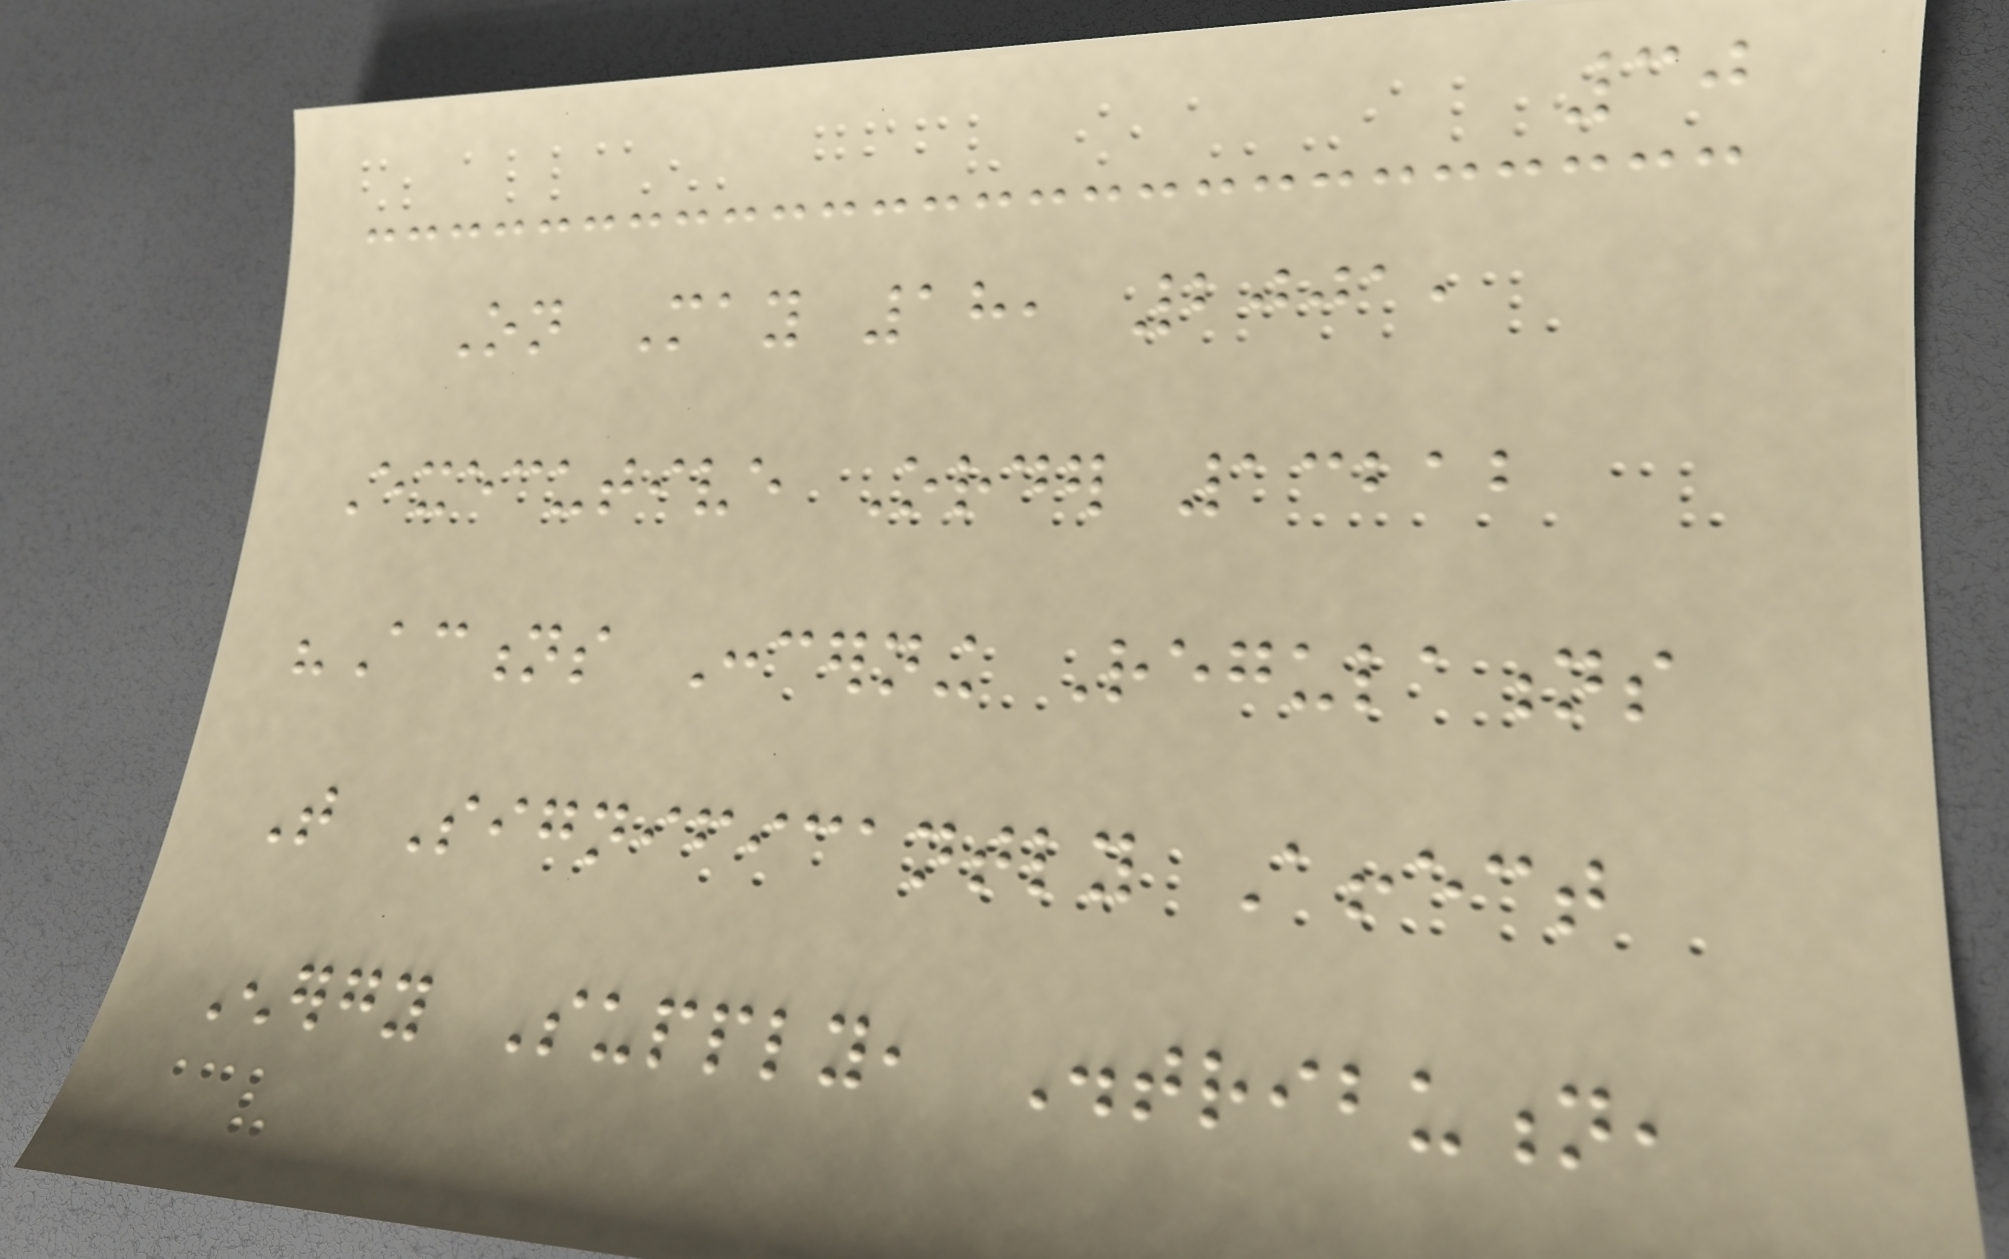30
On May 18, 2001,
Executive Order 13212
"Actions Concerning Regulations
That Significantly Affect
Energy Supply, Distribution,
